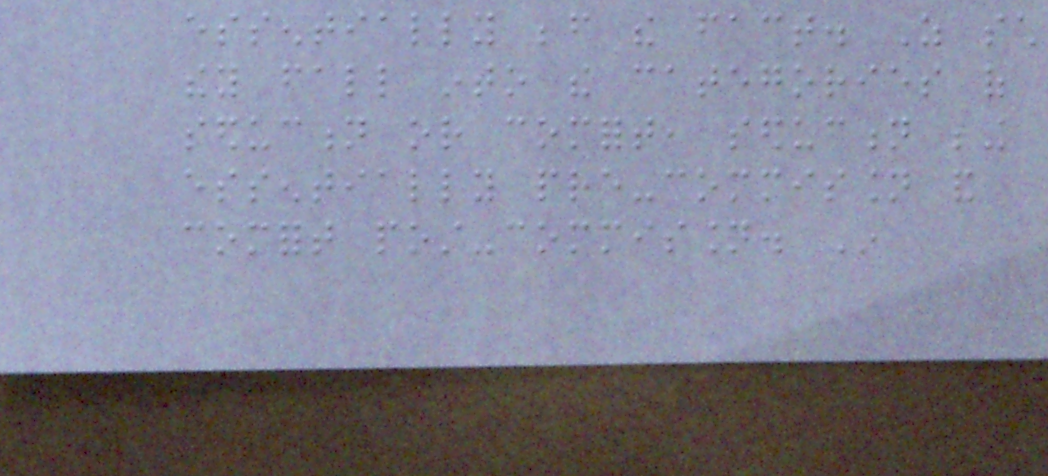essentially before the fact. As such
they fall into the categories of
seduction or comfort, seduction being
essentially pre-commission and
comfort post-commission. In
